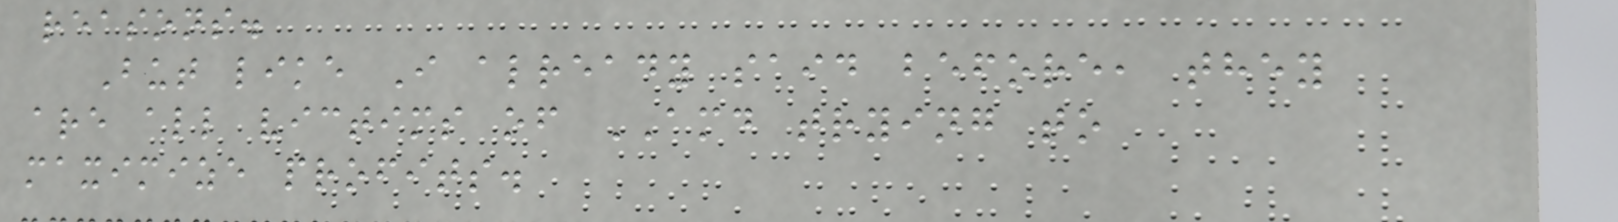reasons.
But like I already said before, they
are all victims of AMD trying to
maximize profits.
